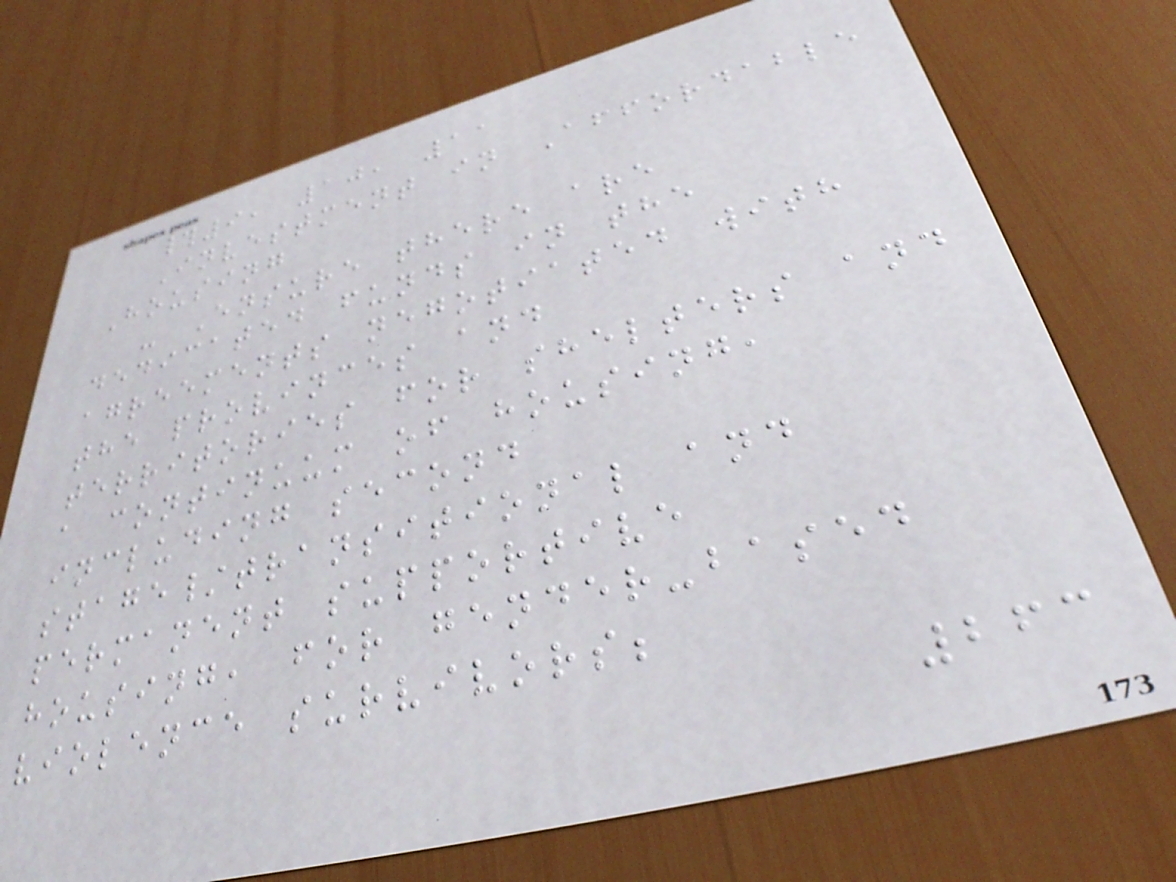#9, 10, 11
Investment in Affordable
Housing
- Ensure there are
dedicated funds in the
agreements negotiated with
the provinces and
territories for shelters and
a continuum of housing,
including second
stage/transitional and
permanent supportive
housing, for gender-based
violence survivors;
263
